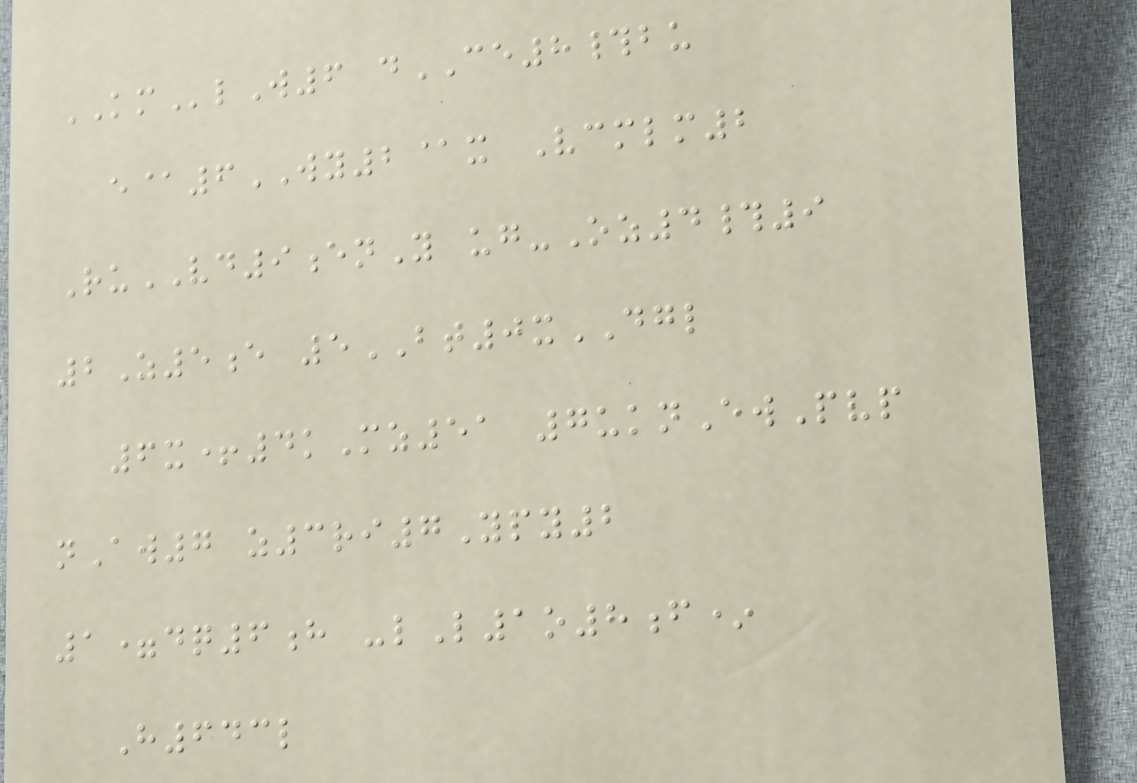KMlW6 dCE8#bu
e@6WY2@x Vcmlm2
RuVD9enY ug-Oz4#9
2Z5e 5BT0xDGL
6x+4kMz51 7uknEwPvp
nAw7 z3ri7Ypy2
1=dq6h -lL1o8f*
H643l
